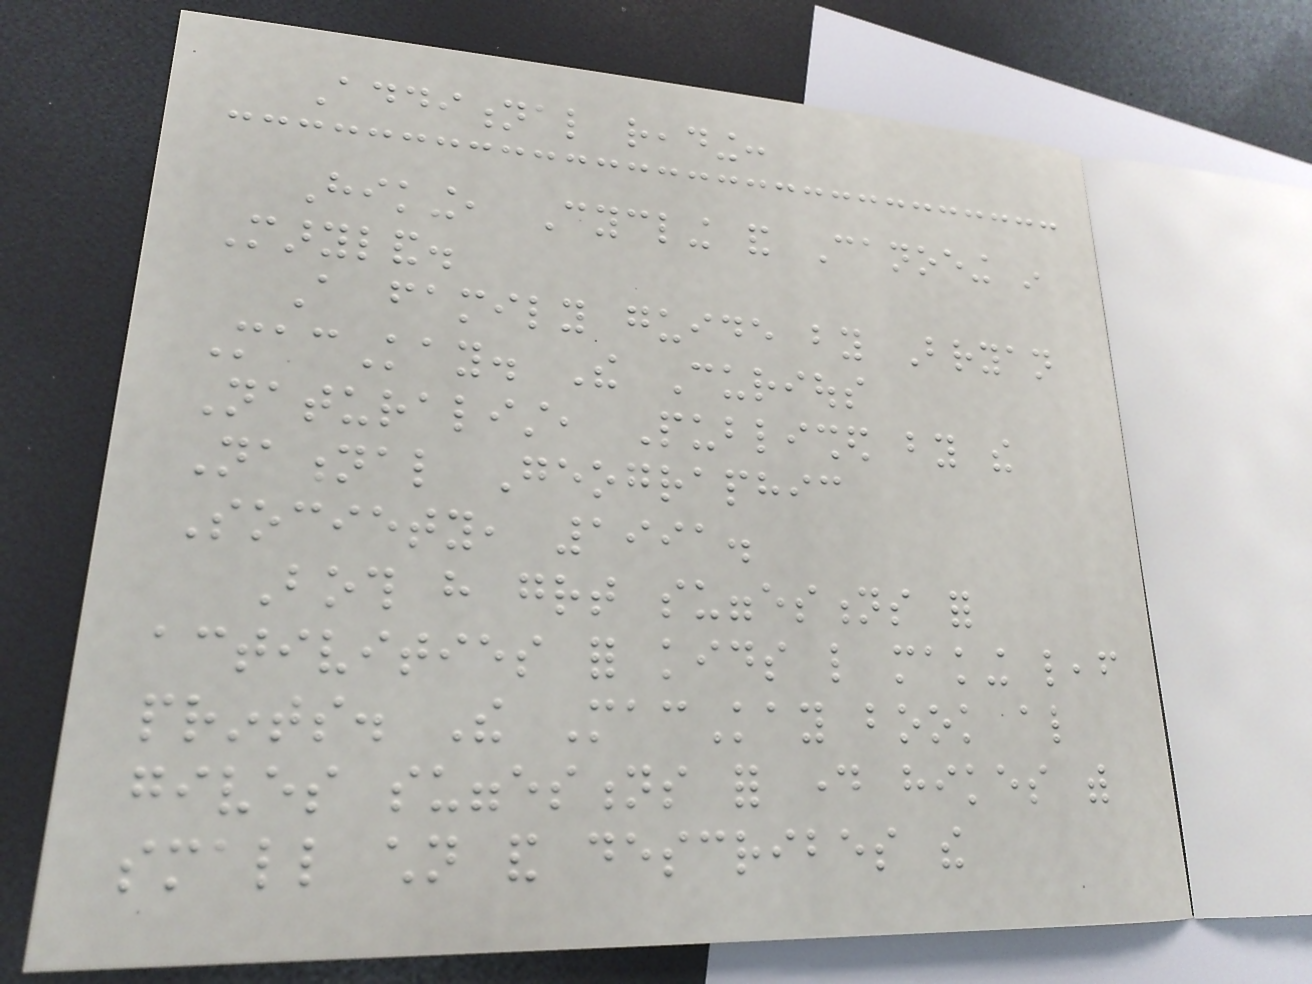Additional reading:
Hiking, Cycling and Canoeing in
Maryland.
A family guide by Bryan
MacKay. The Curious
Naturalist, Published by the
National Geographic
Society, 1991.
Both have great suggestions for
activities for kids like making leaf
prints. The MacKay book also
gives suggestions for day hikes with
small children and describes the
